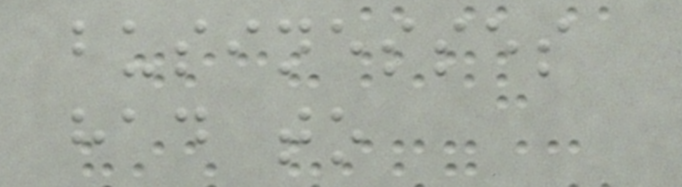businesses
had to
